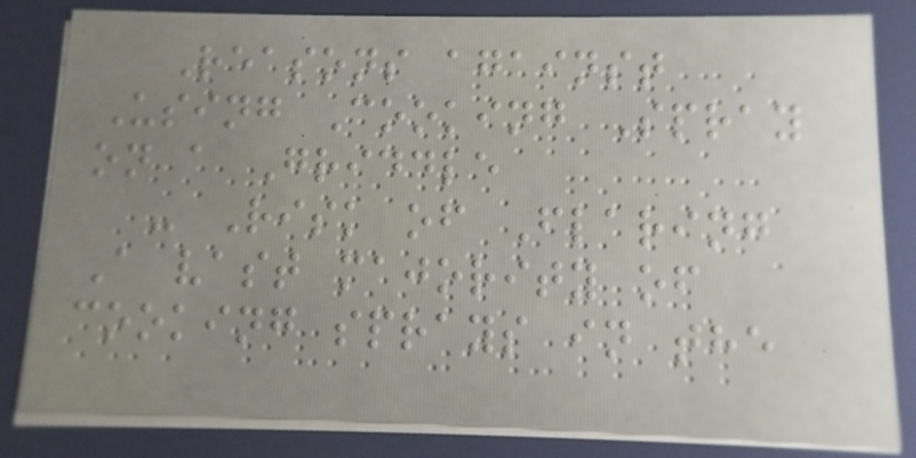Reasons against
Using Cooking Spray
on a Griddle
- Risk of Flaring
A vast majority of
cooking sprays in the
